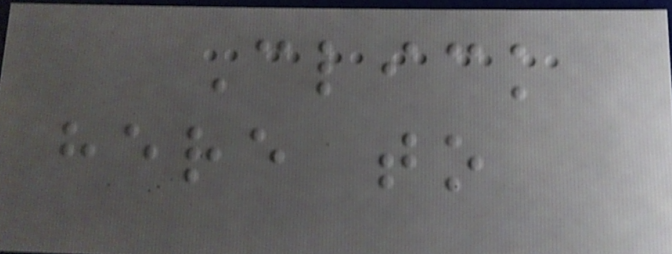Click
here to
